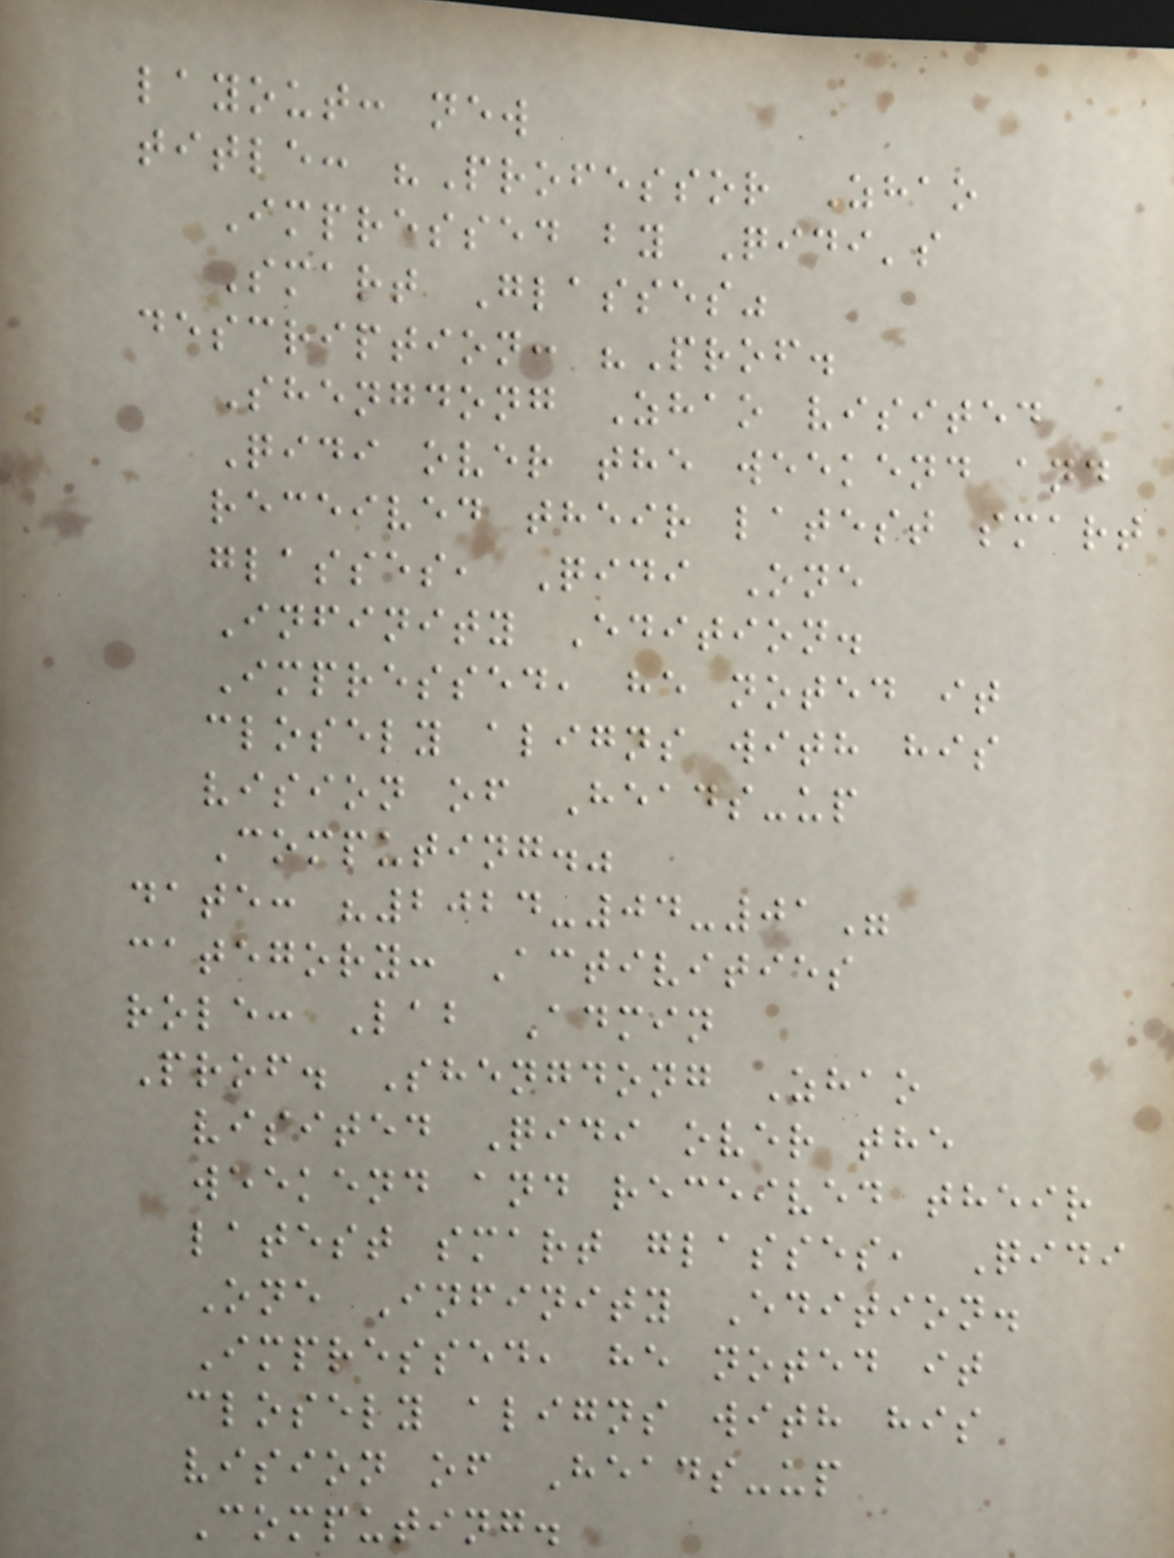layout: new
title: "Professor Zhao
Impressed by Qidi's
Smart Glasses"
description: "Prof.
Shengdong Zhao visited
Qidi over the weekend and
received their latest smart
glasses, Qidi One
Infinity Edition.
Impressed, he noted it
closely aligns with his
vision of Heads-up
Computing."
date: "2024-04-01"
category: Activities
role: Lab Admin
Prof. Shengdong Zhao
visited Qidi over the
weekend and received their
latest smart glasses, Qidi
One Infinity Edition.
Impressed, he noted it
closely aligns with his
vision of Heads-up
Computing.
